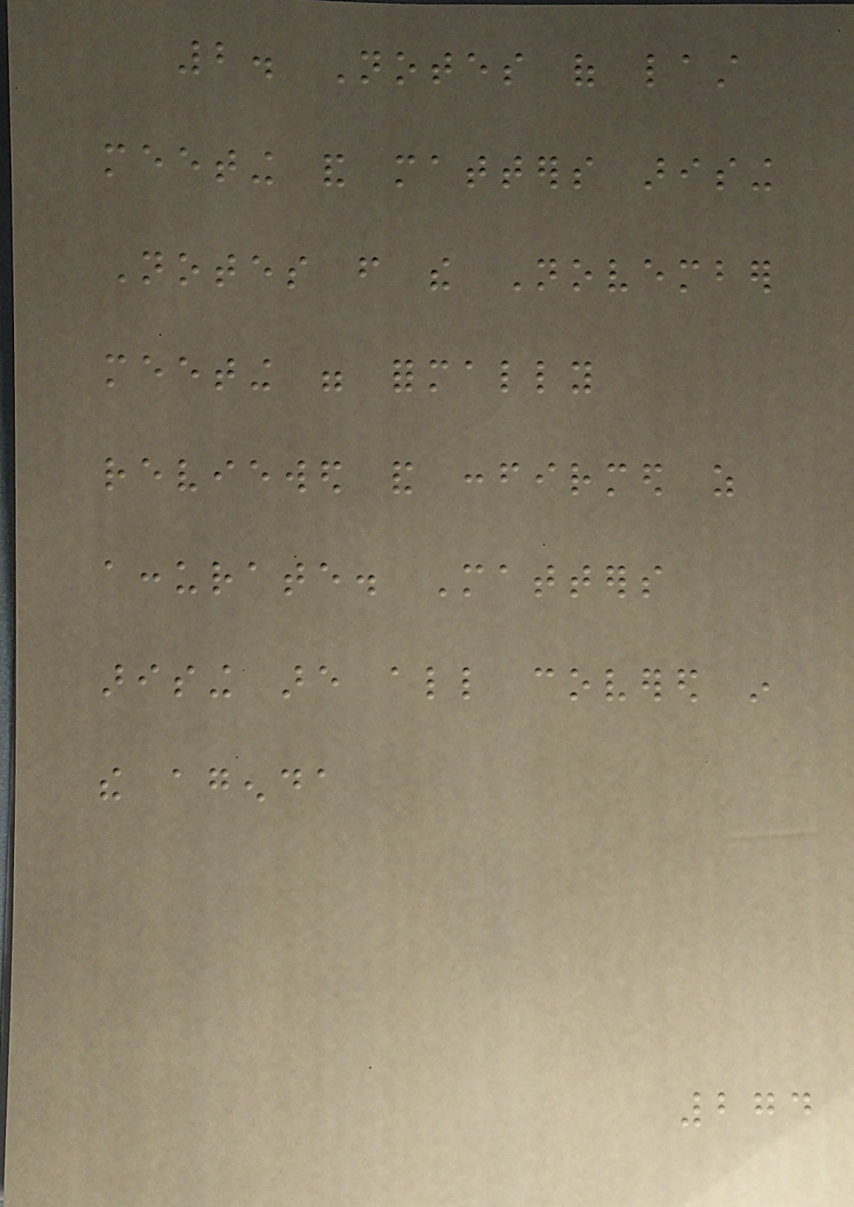2. Notes of last
meeting and matters arising
Notes from the November
meeting were formally
reviewed and confirmed as
accurate. Matters
arising are all covered in
the agenda
274
